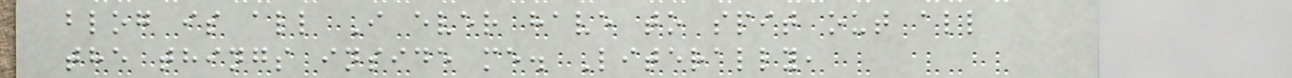blog is all I ever have to spit out all
the things inside me. Literally,
